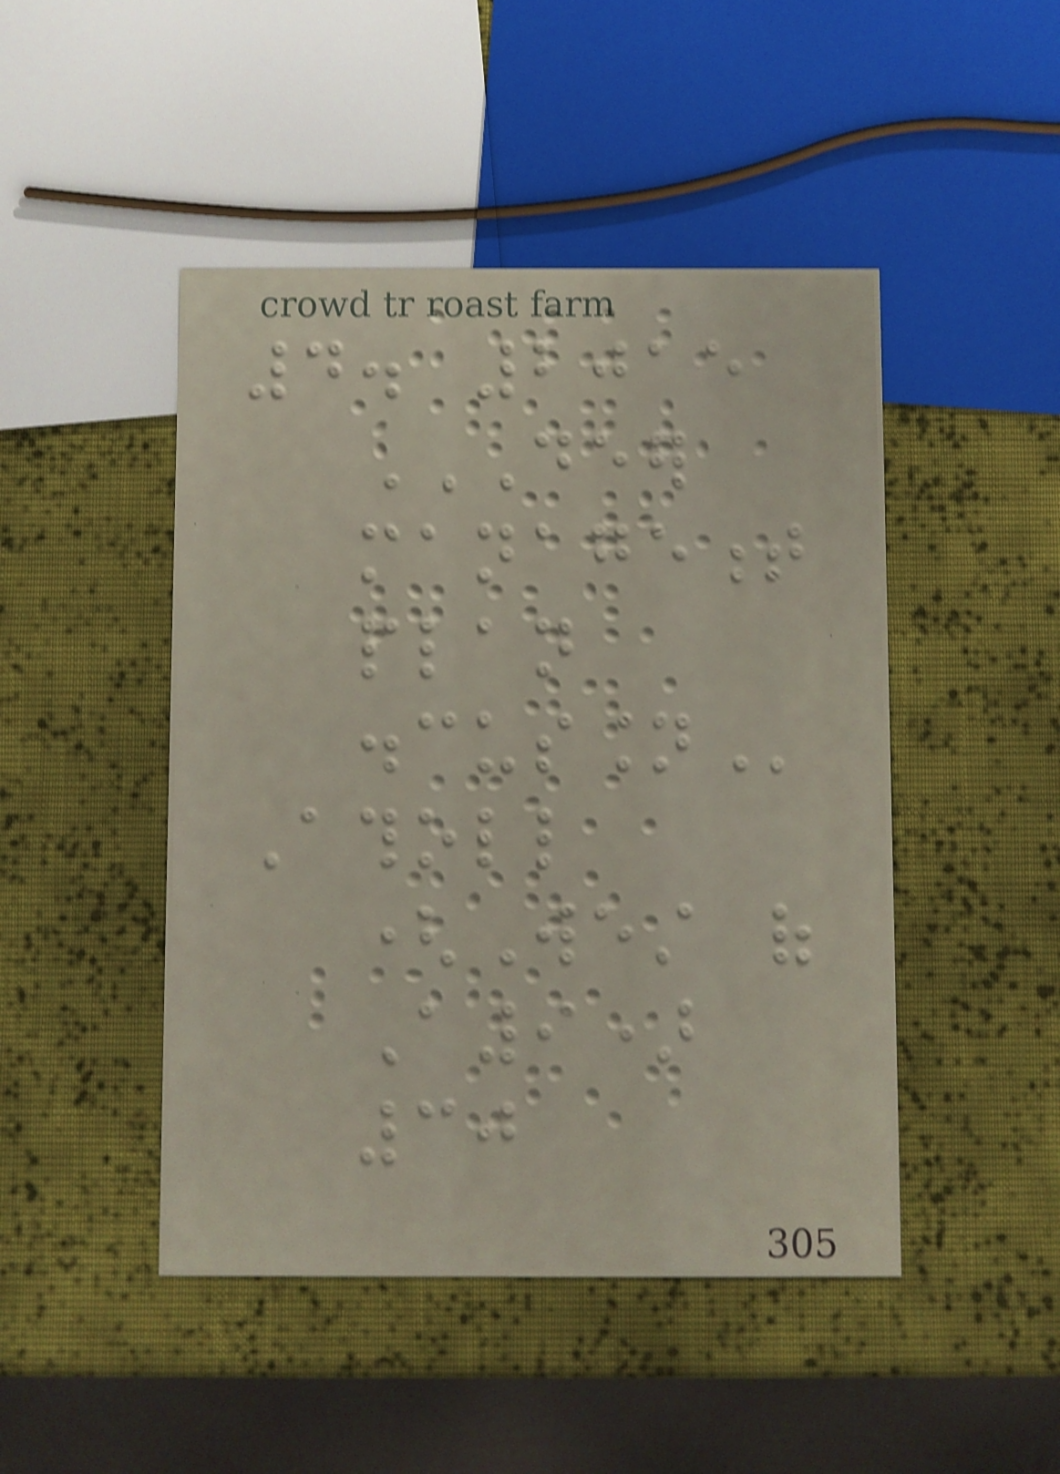4. 2015
DEER
MANAGEMENT
PLAN
DISCUSSION
Atholl
(West of
A9)
30
